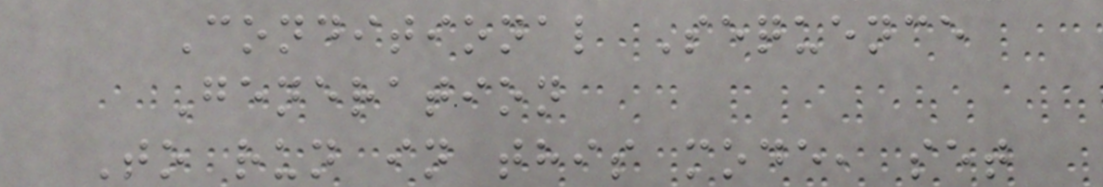Conditional Sequence
Generation
To run in this mode, set
